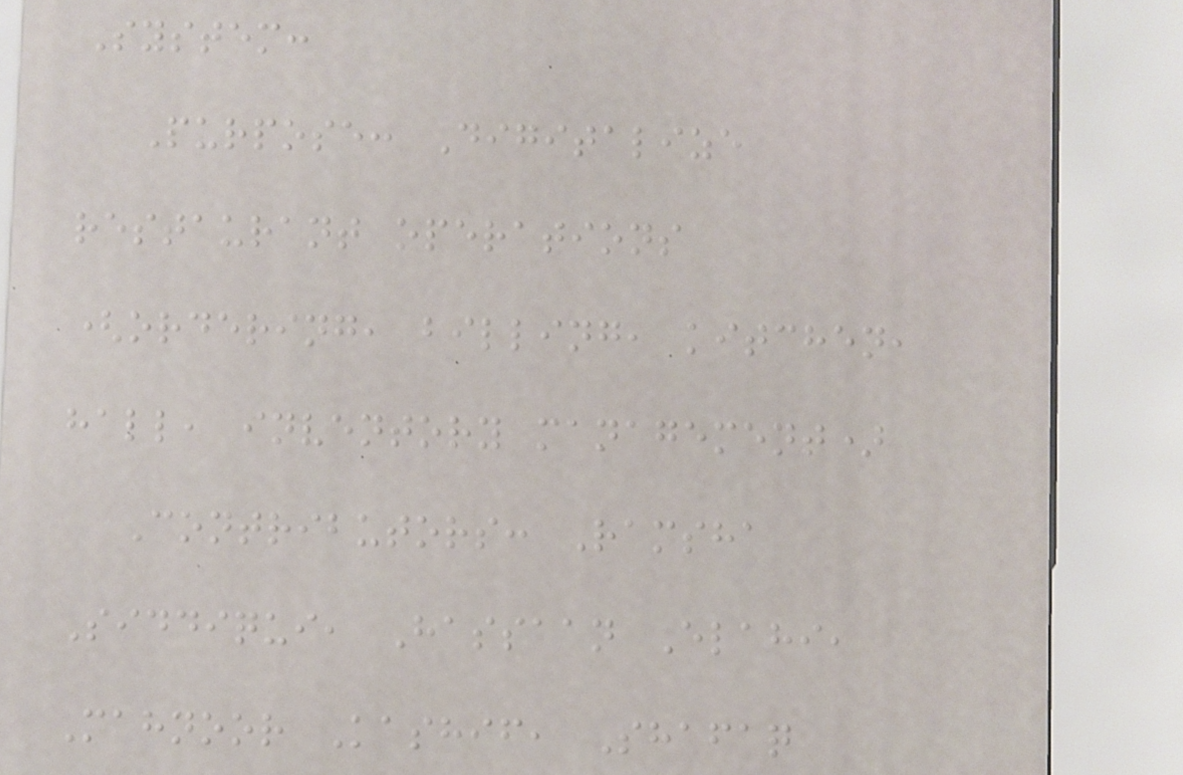System:
Purpose: Digitalize
restaurant operations
(ordering, billing, kitchen,
hall, inventory management)
Contributors: Ramsha
Siddiqui, Hassaan Elahi,
Mahnoor Kashif, Shafaq
